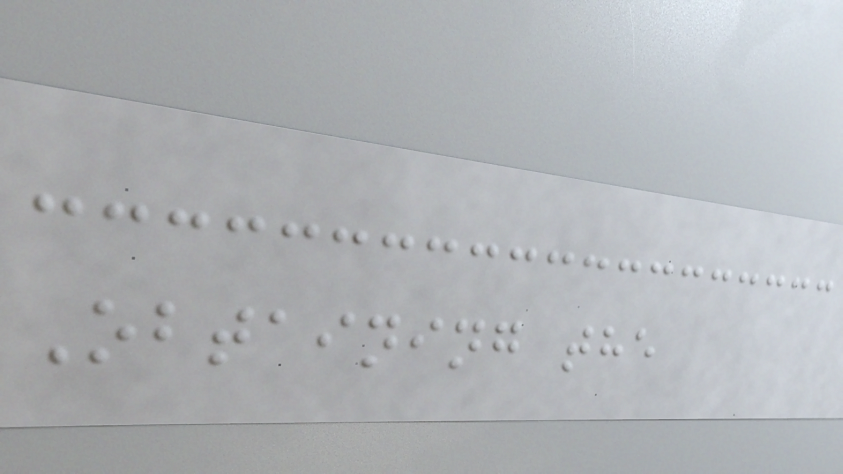Obtaining the
